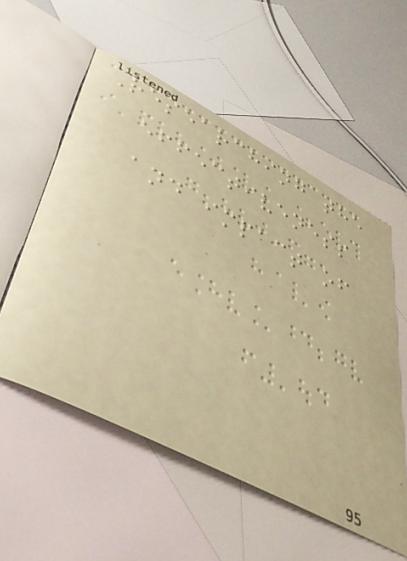Researching the
effectiveness
and impact of
